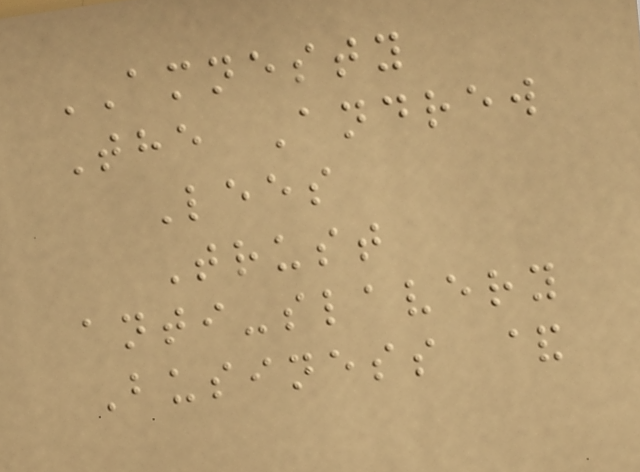AMNESTY
The Andrew
Lees
Trust
anti-slavery
Business &
